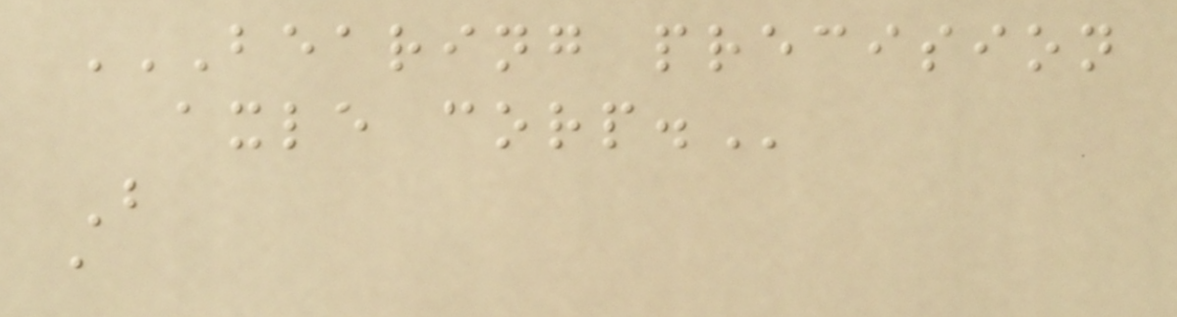BEARING PRECISION
AXLE CORP.
B
a
